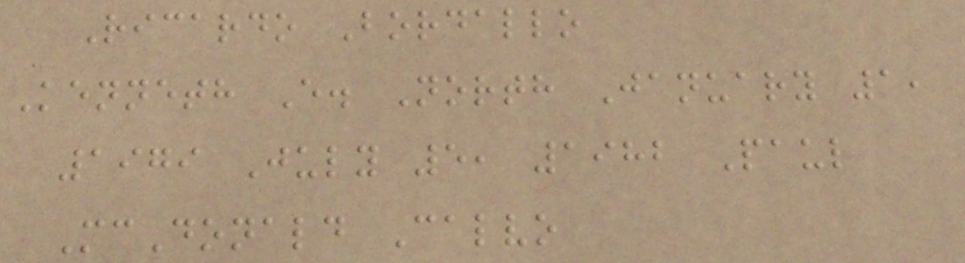Ricardo Bordallo
Kenneth E. North January 1,
1979 July 5, 1982 Paul
McDonald Calvo
